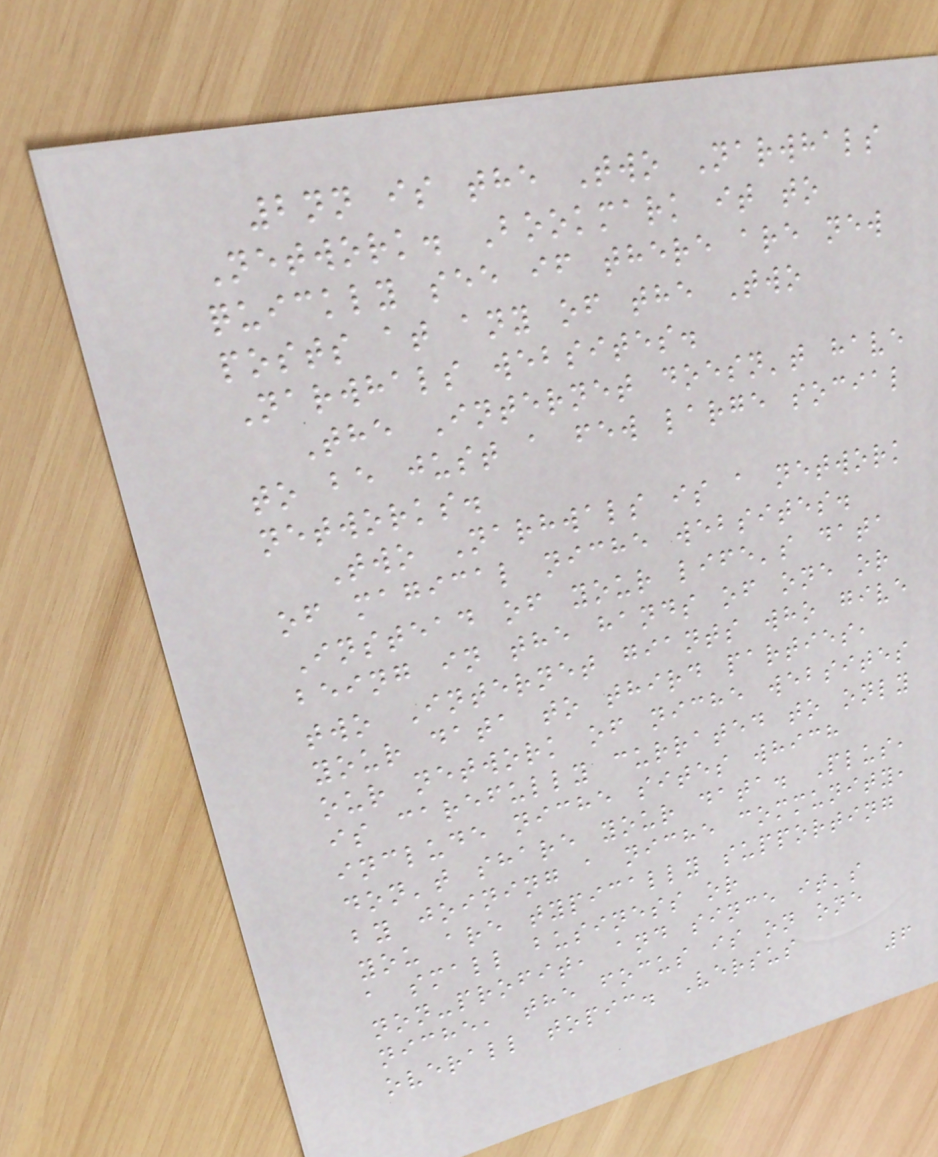2nn is the Two Narwhals
Network. Bookmark it to
quickly see if there are new
posts at any of the Two
Narwhals websites.
The Internet doesn't have
to be just a few large social
networks.
Two Narhwals is a network
of magical niche websites.
Instead of your life's data
being in the hands of one or
two Internet giants who give
your data to third parties,
our network of niche websites
is carefully currated to only
include niche sites which
don't share your data. Plus,
by joining a niche community,
you are typically supporting
a small business or
non-profit, and since it's
niche, the focus is on one
overall topic. Versus
6
